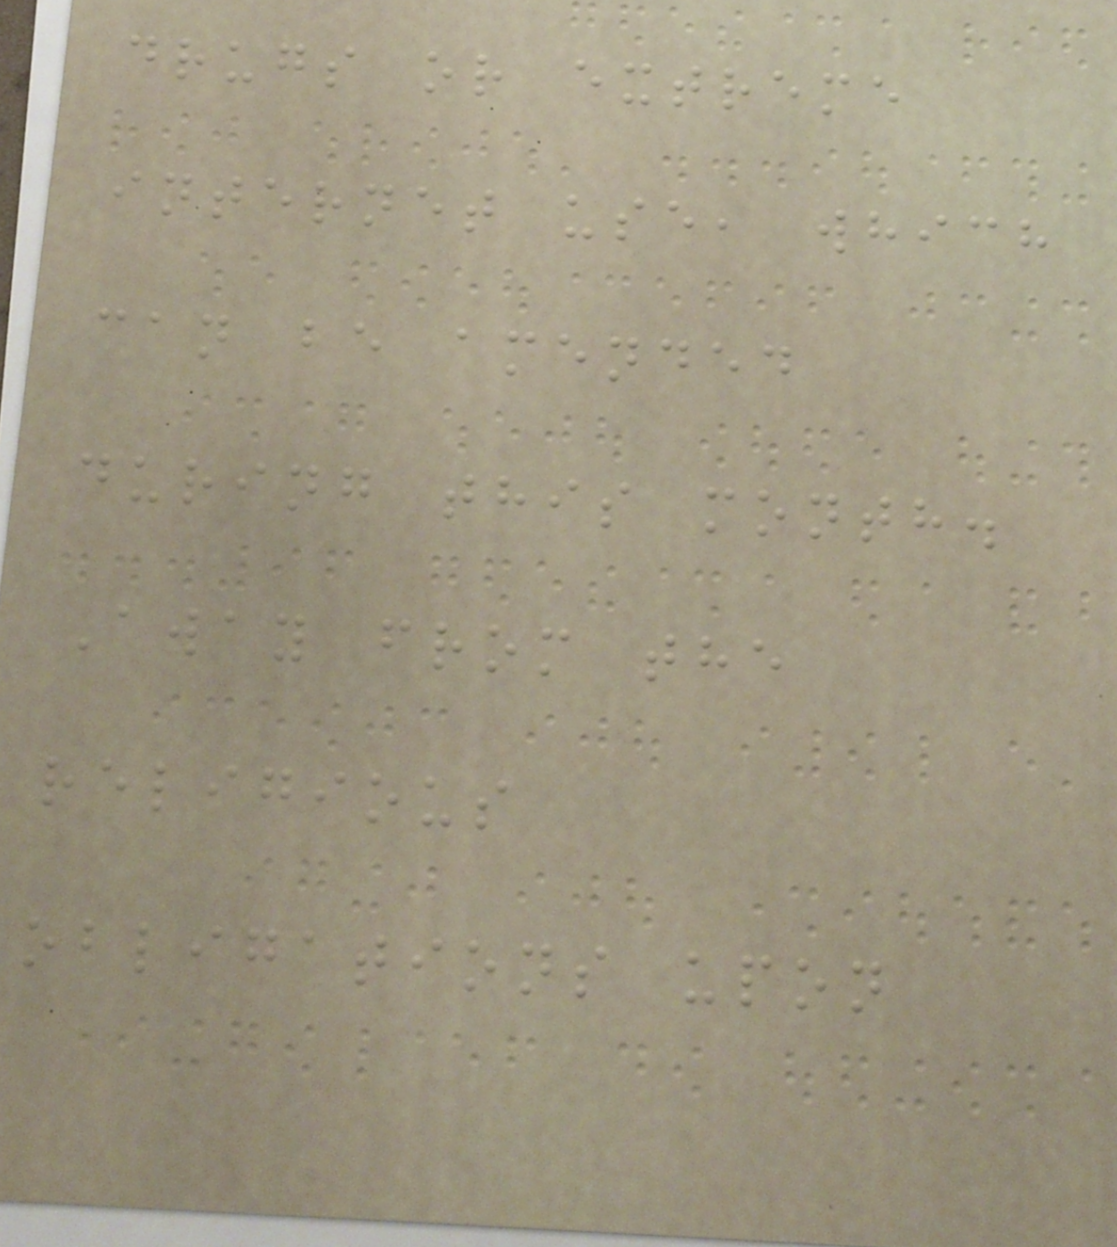drugs or extreme
internet use, which
can be amended
during this month.
Away from the
religious
obligations upon
